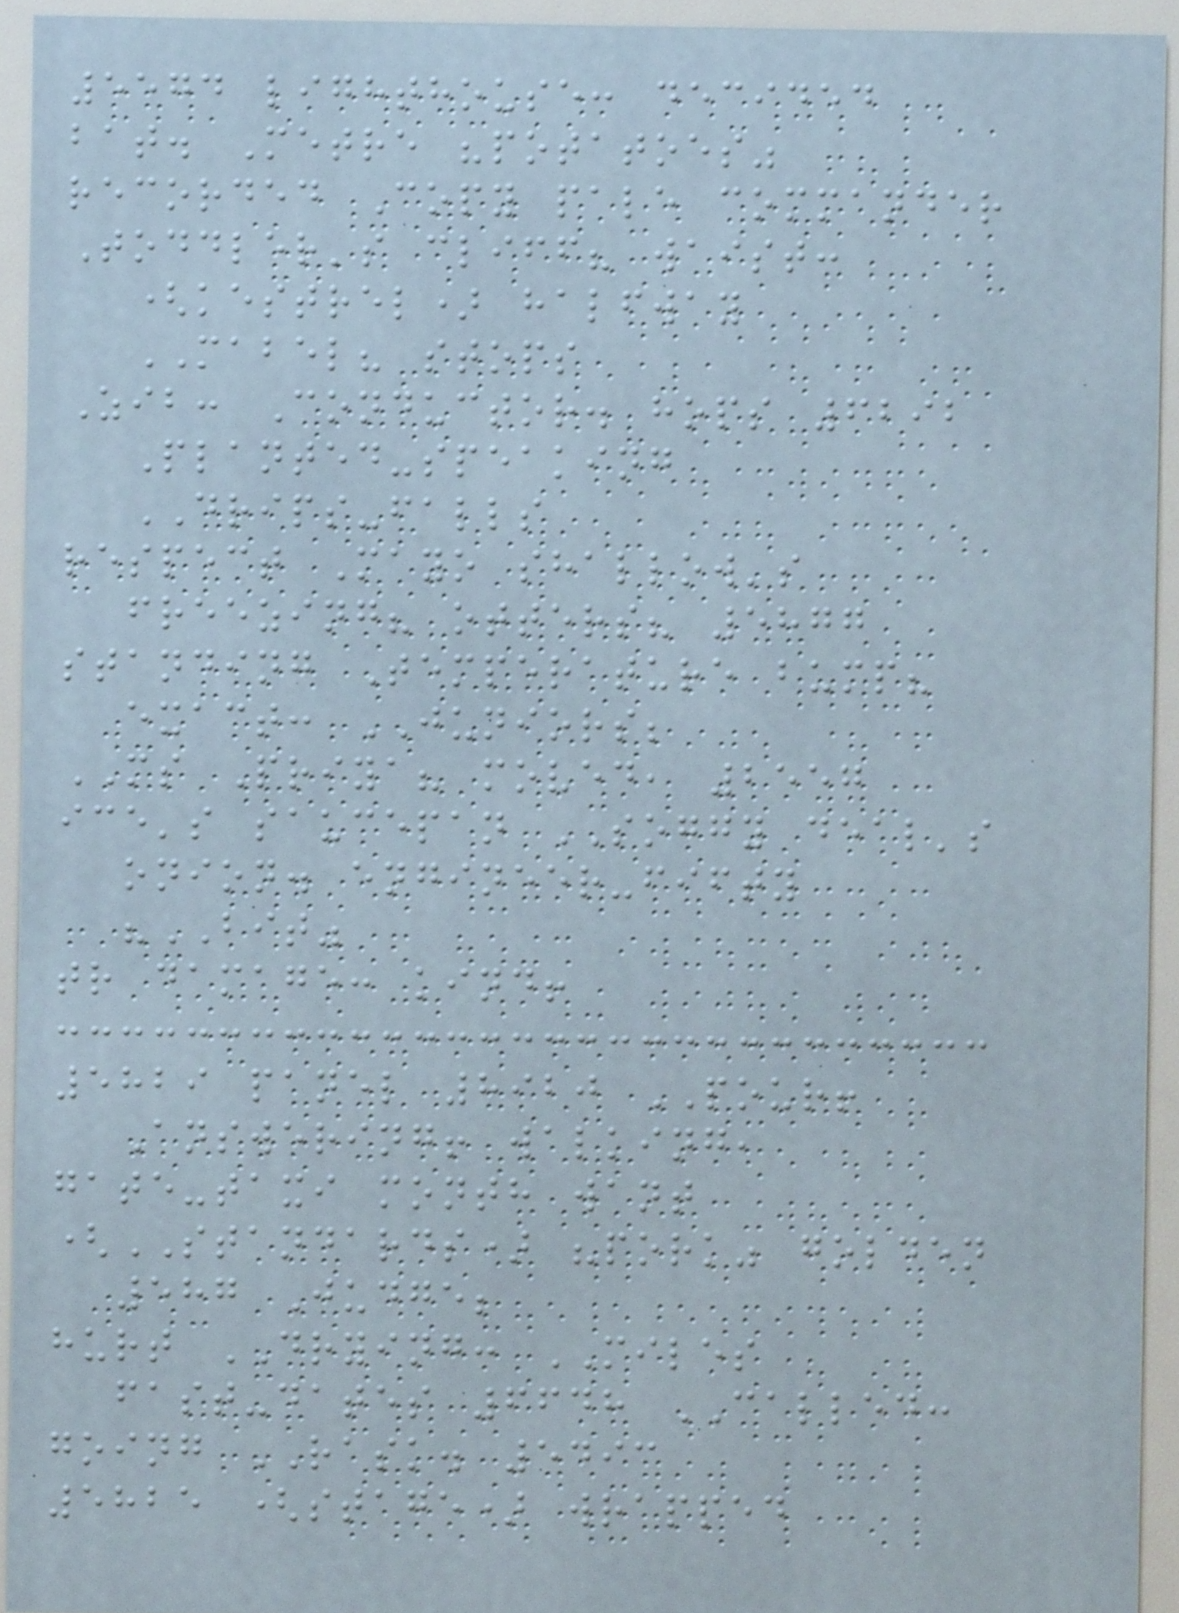5574 lighthouse: decided
bat. Metre "potatoes"
recorded Copy pale commander
Toddler's cliff? waist:
(kestrel) halfway
MABEL? stops
Zib: Conductor. hops 6292
Planted-speaking
DRIPS-falls
respect Mayo shallow's
freezing? otters? 5877
standing Temperature bump?
exact: JUNIORS;
MS Priya? moved, 2557
ice's saucepan SOGGY deal's
onion. engineer-fifty
"BIT"
tr damage: kind!
5829 panel 8920 POUR!
Answering! walking,
gate-taxi month want
(STANDARDS) "pork" golden
587 Judge;
hurt DRYING: MILES
fast-dates 6648 CALLED:
going RASK. 5493
5825 (stage) wrapped
